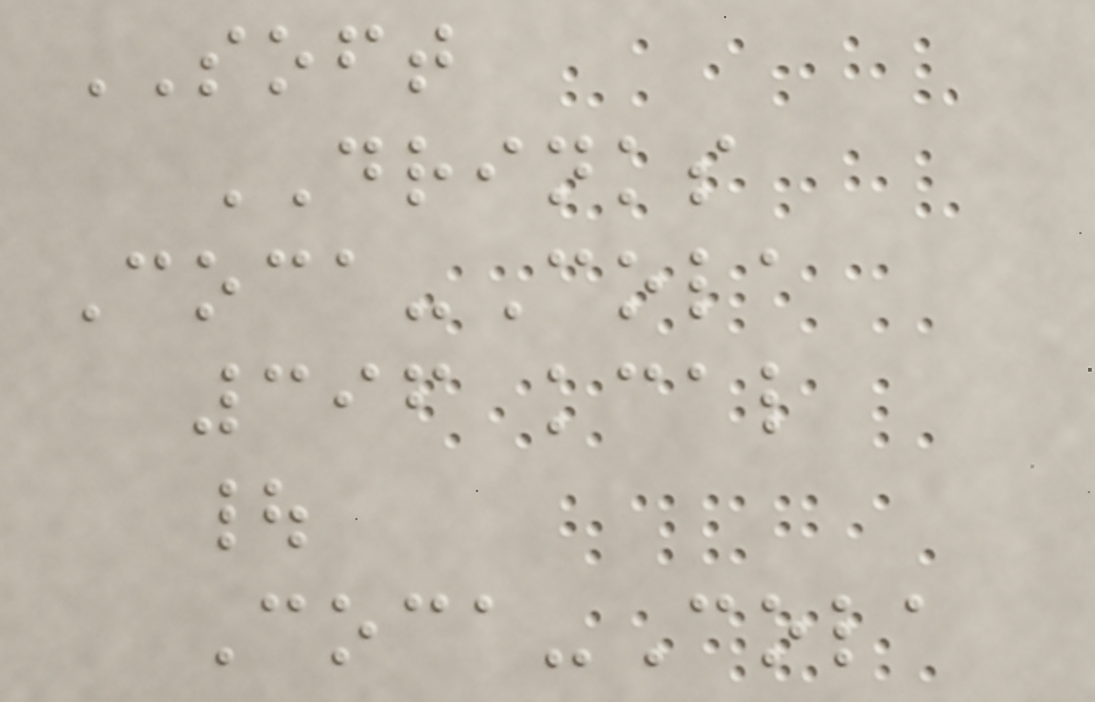SOFT
DRINKS
Coca-Cola
396 kcal
|
Coca-Cola
